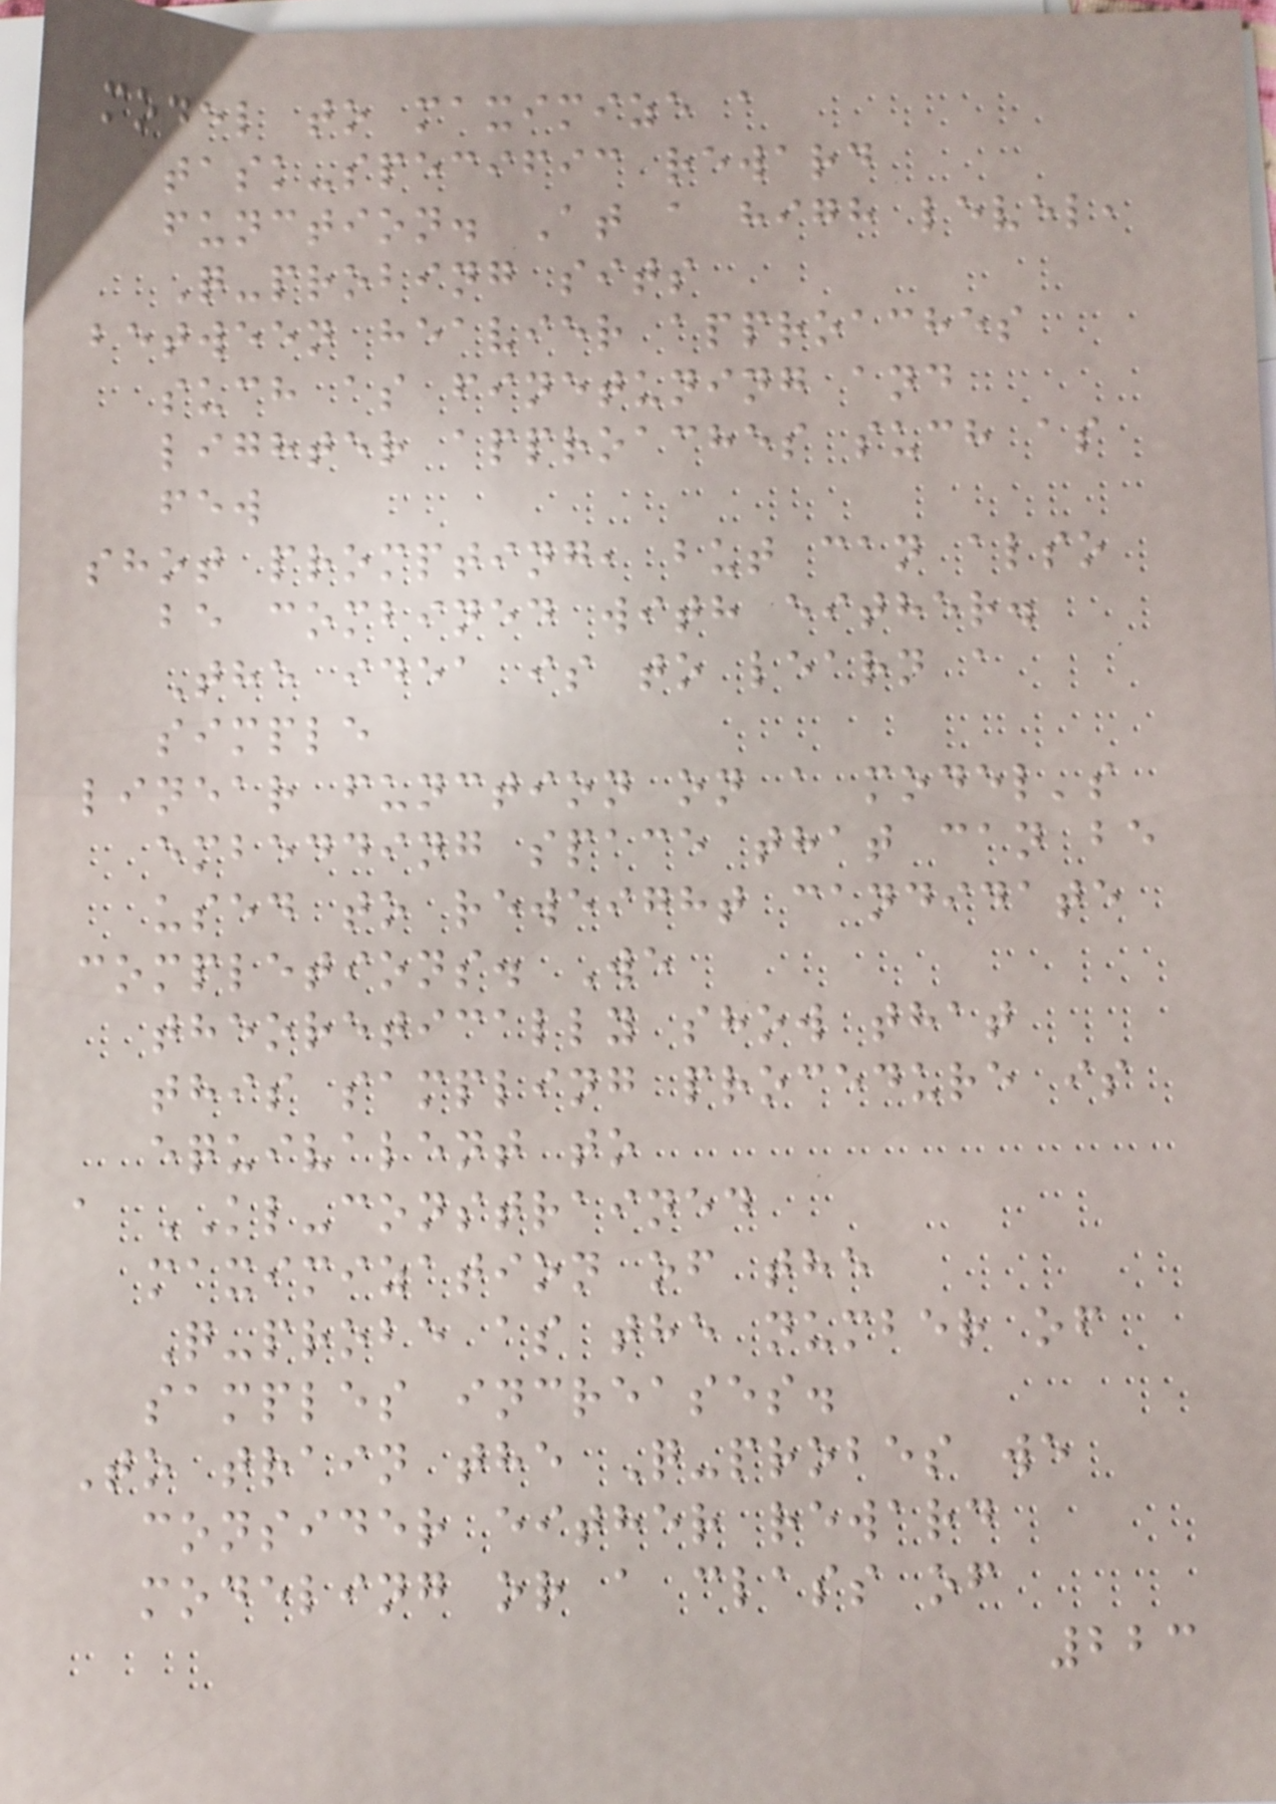model to maximize a
task-specific reward
function. At a high level,
Q-probing sits
between heavier approaches
such as finetuning and
lighter approaches such as
few
shot prompting, but can also
be combined with either.
The idea is to learn a
simple
linear function on a model's
embedding space that can be
used to reweight candidate
completions. We
theoretically show that
this sampling procedure is
equivalent to
a KL-constrained
maximization of the
Q-probe as the number of
samples increases.
To train the Q-probes we
consider either reward
modeling or a class of
223
